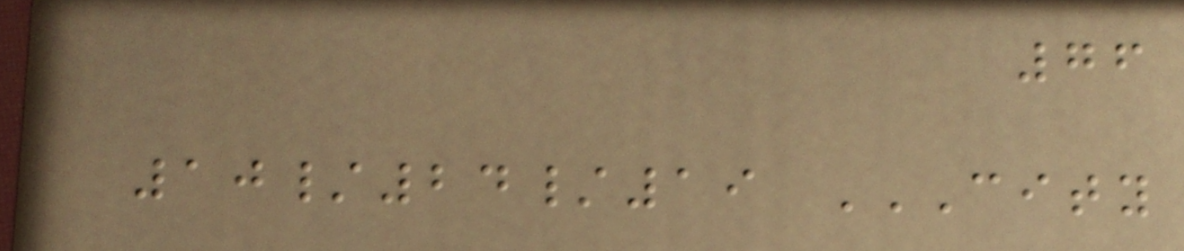76
10/24/19 CITY
